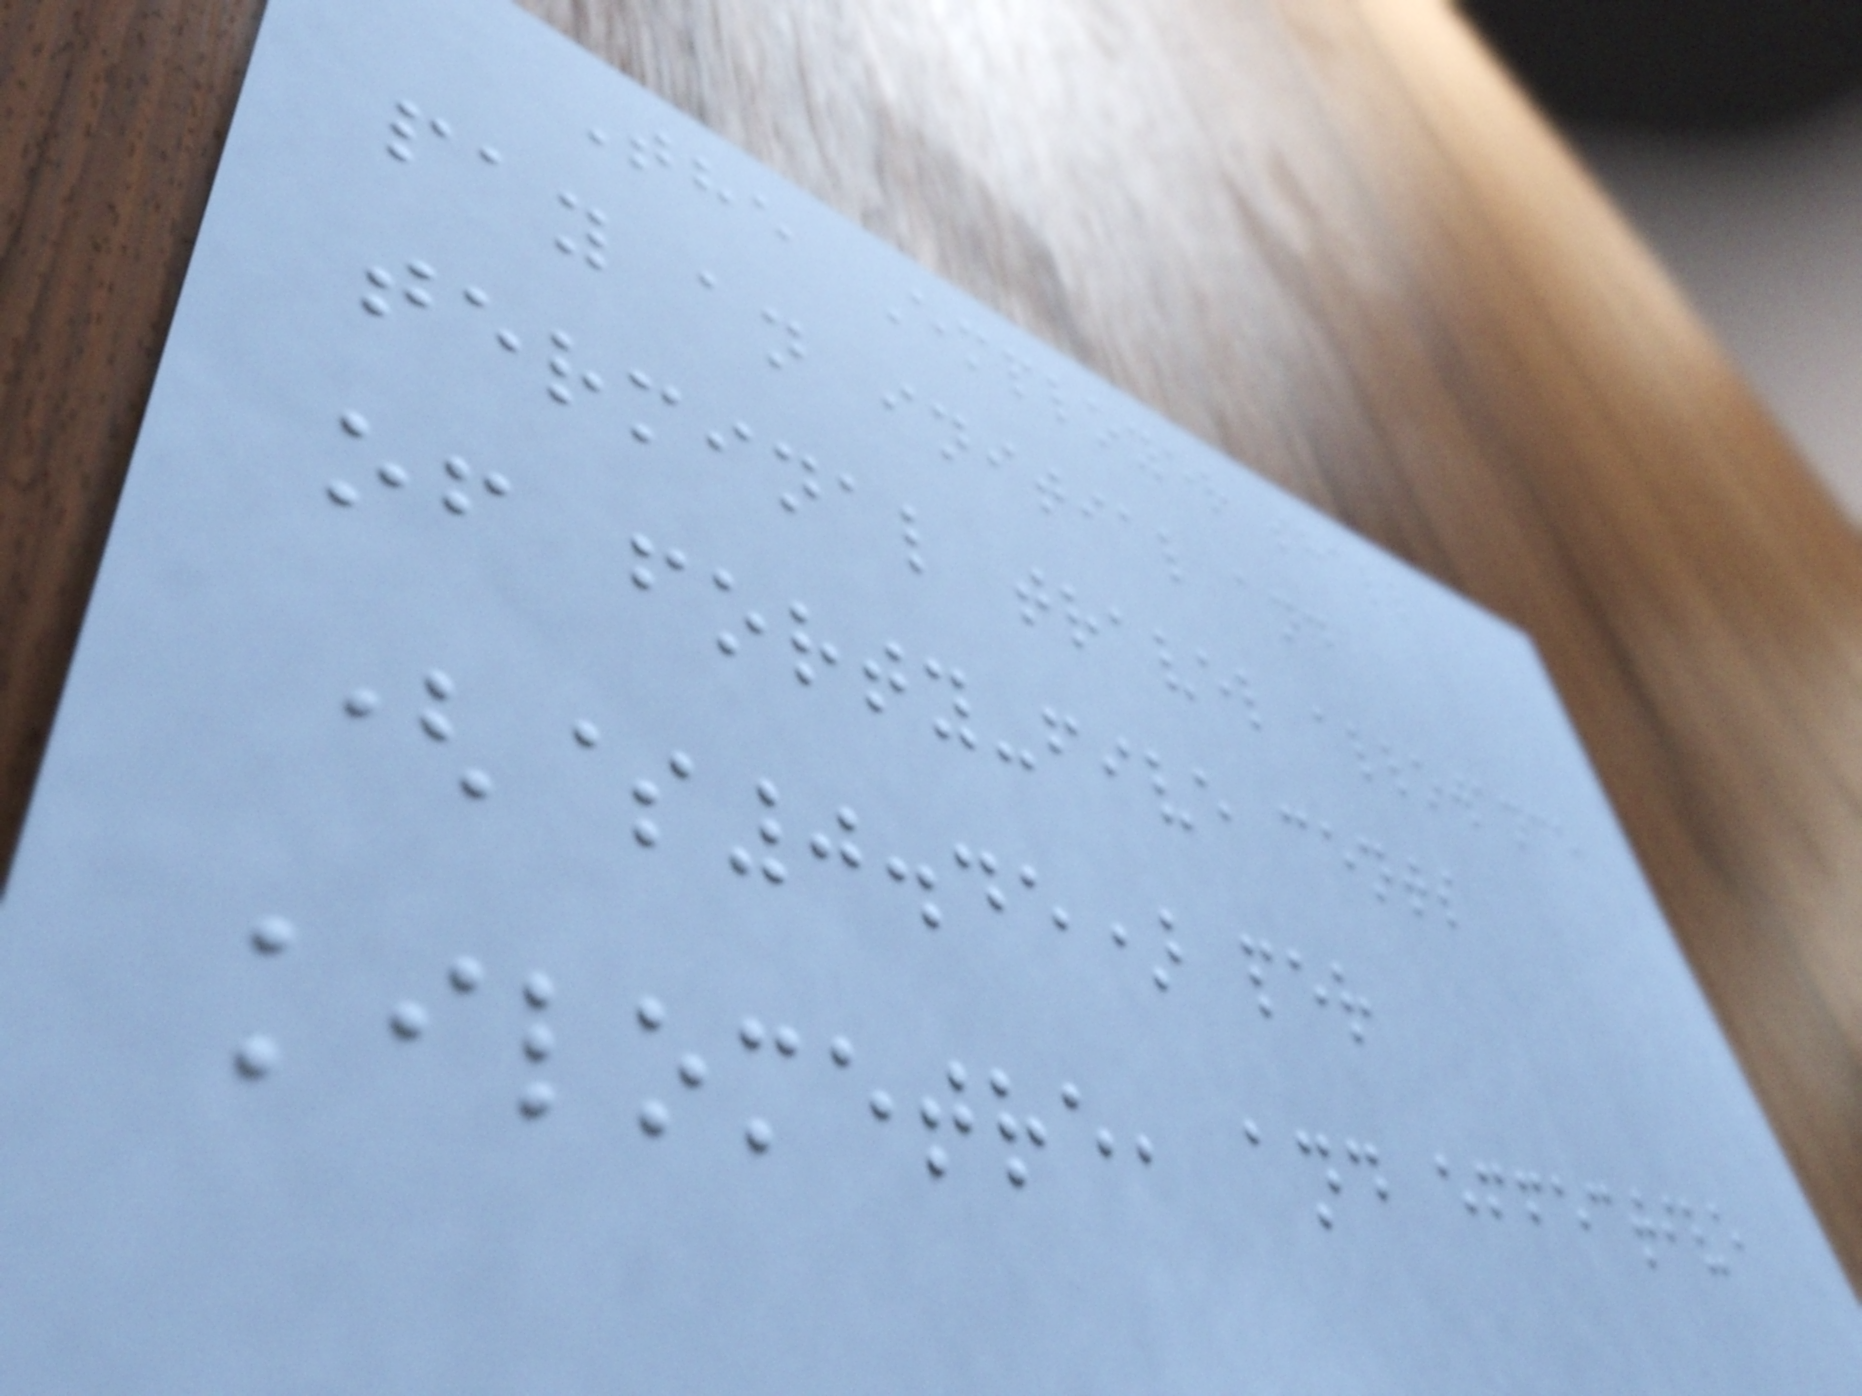The Employer shall
pay an initial and
terminal travel allowance
of forty-five cents
($0.45) per
kilometre, and effective
